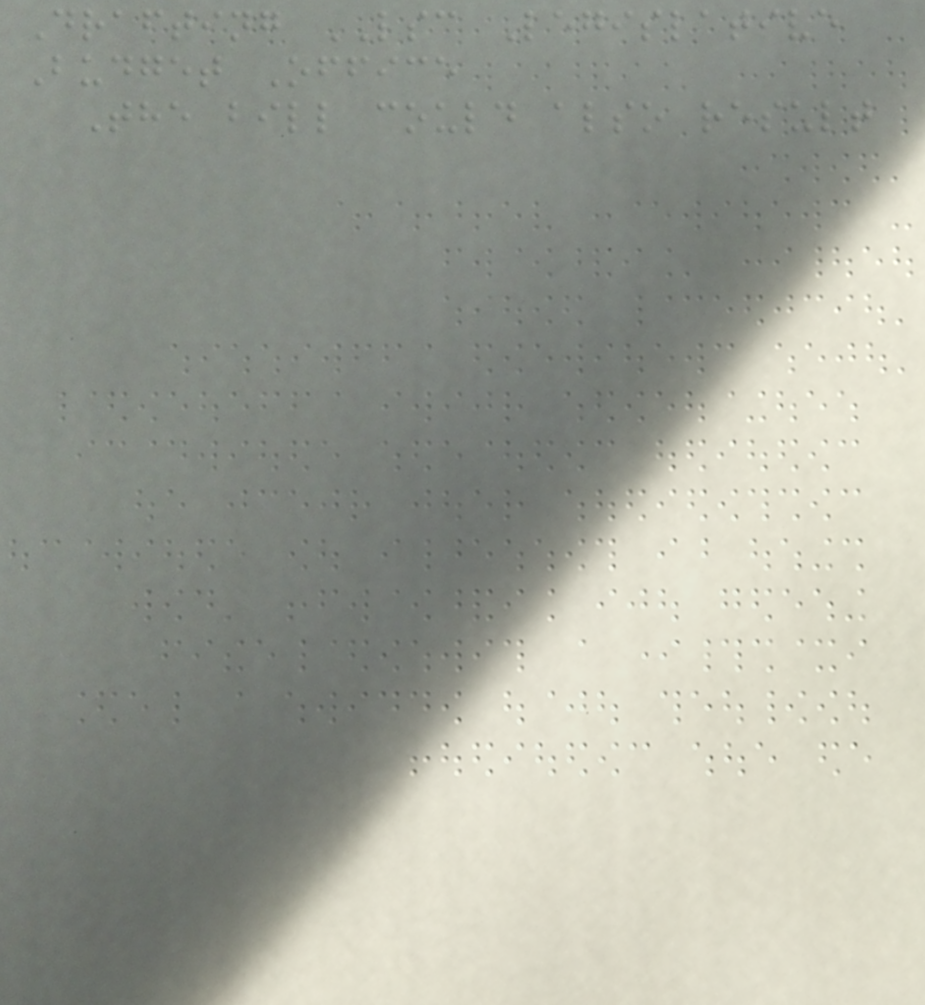Drafting LSC Legislative
Budget Office
The bill could also result
